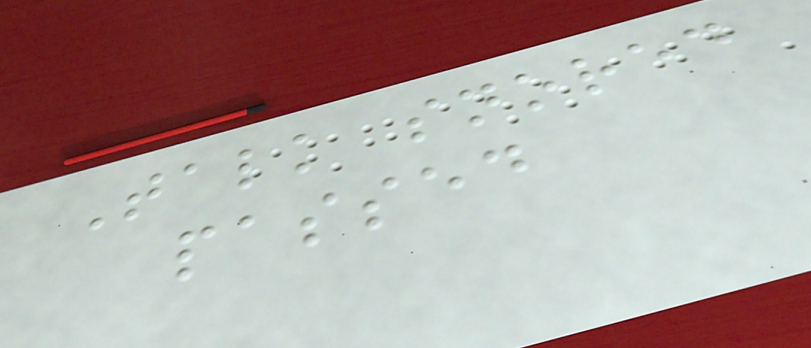Talk snored
passed
